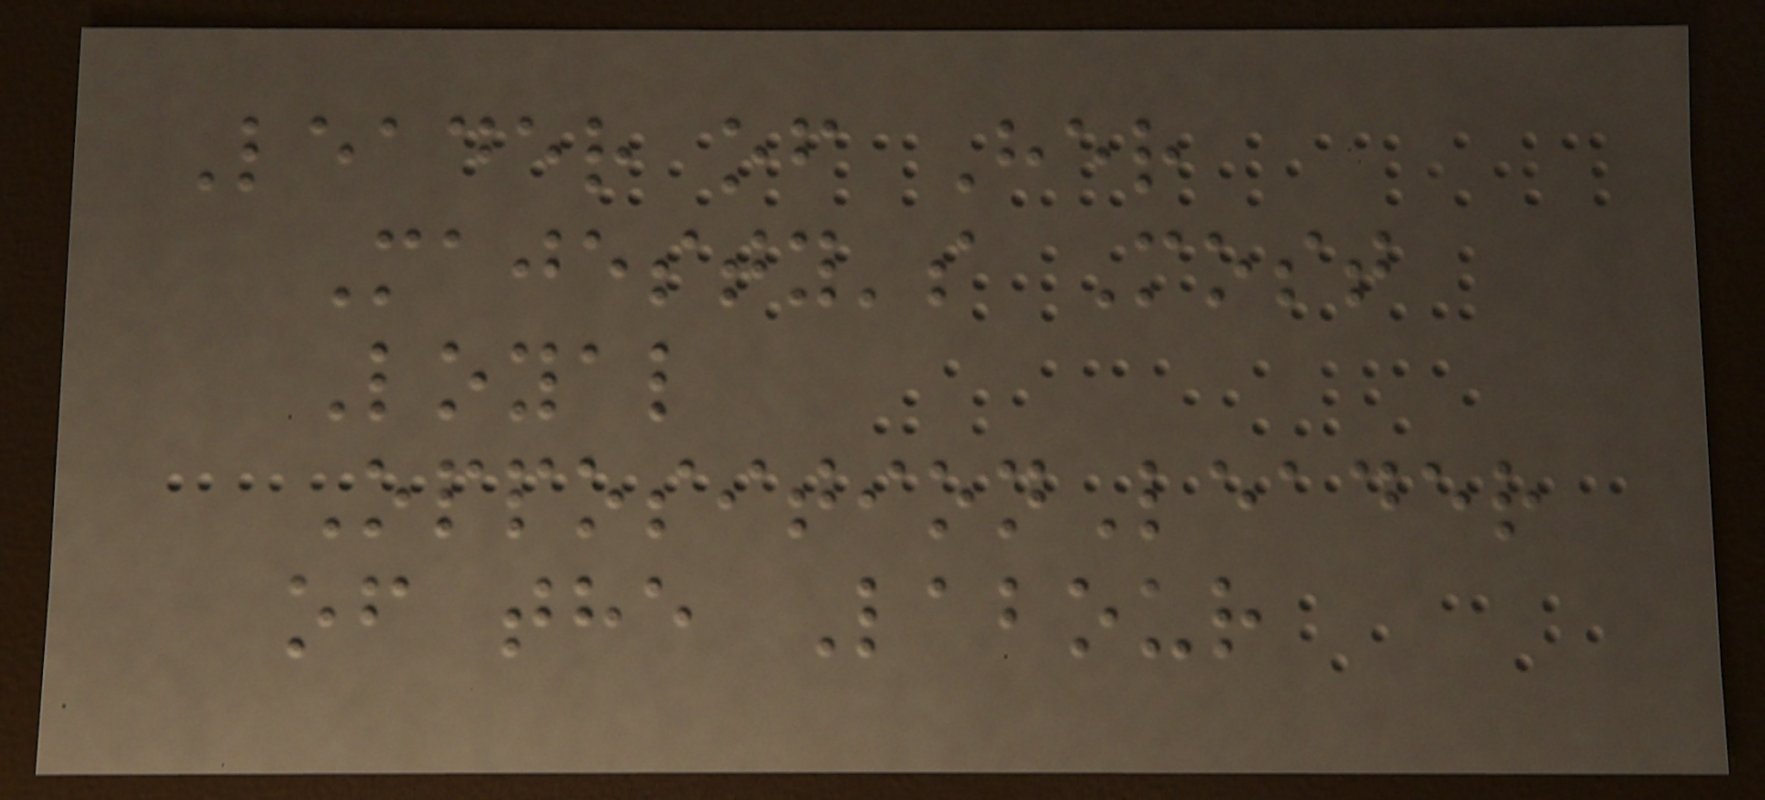Leader of Her
Majesty's Most
Loyal
OppositionLeader
of the Labour
